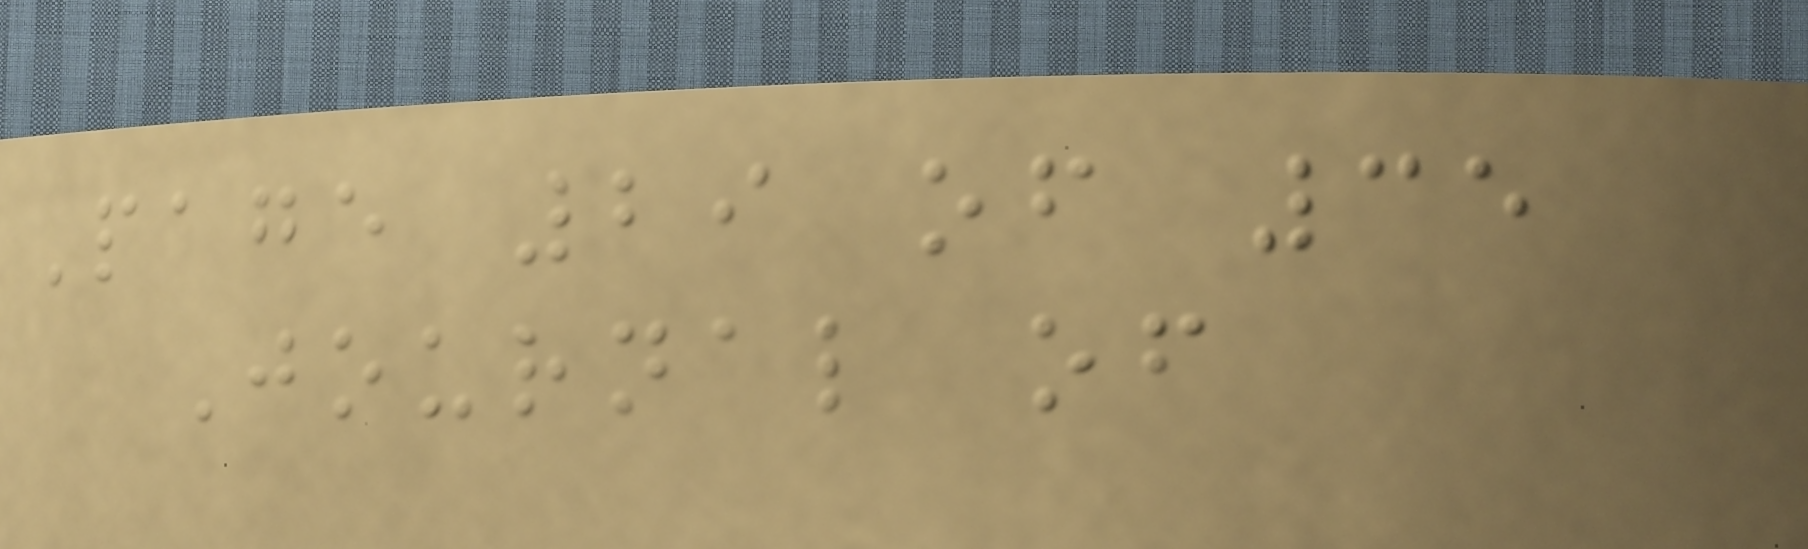Page 29 of 35
Journal of
